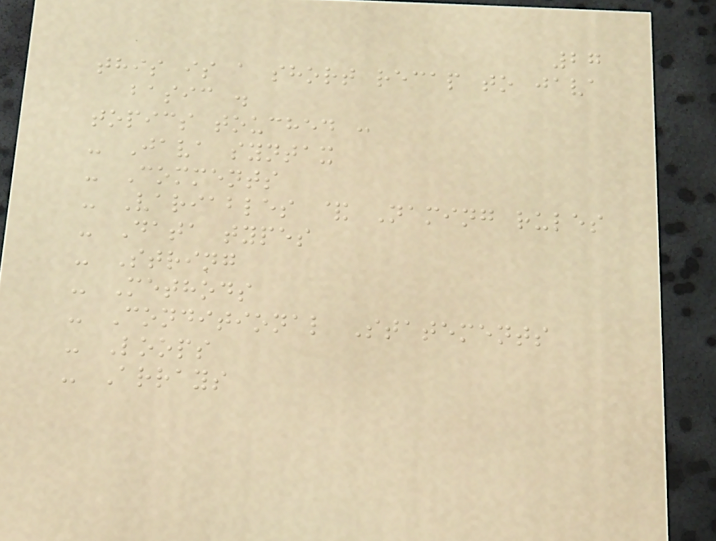27
this is a short recap to java
basic .
topics touched :
- Java syntax
- Comments
- Variables & Naming rules
- Data types
- String
- Methods
- Conditional Statements
- Loops
- Arrays
